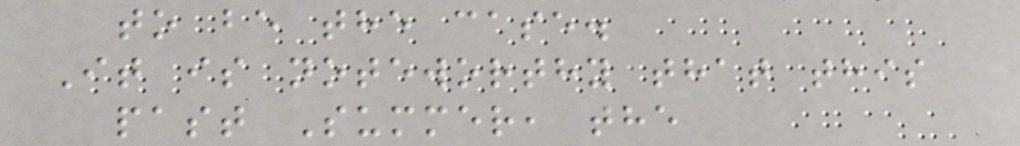to be the case.
It is noteworthy that this
past Summer, the
